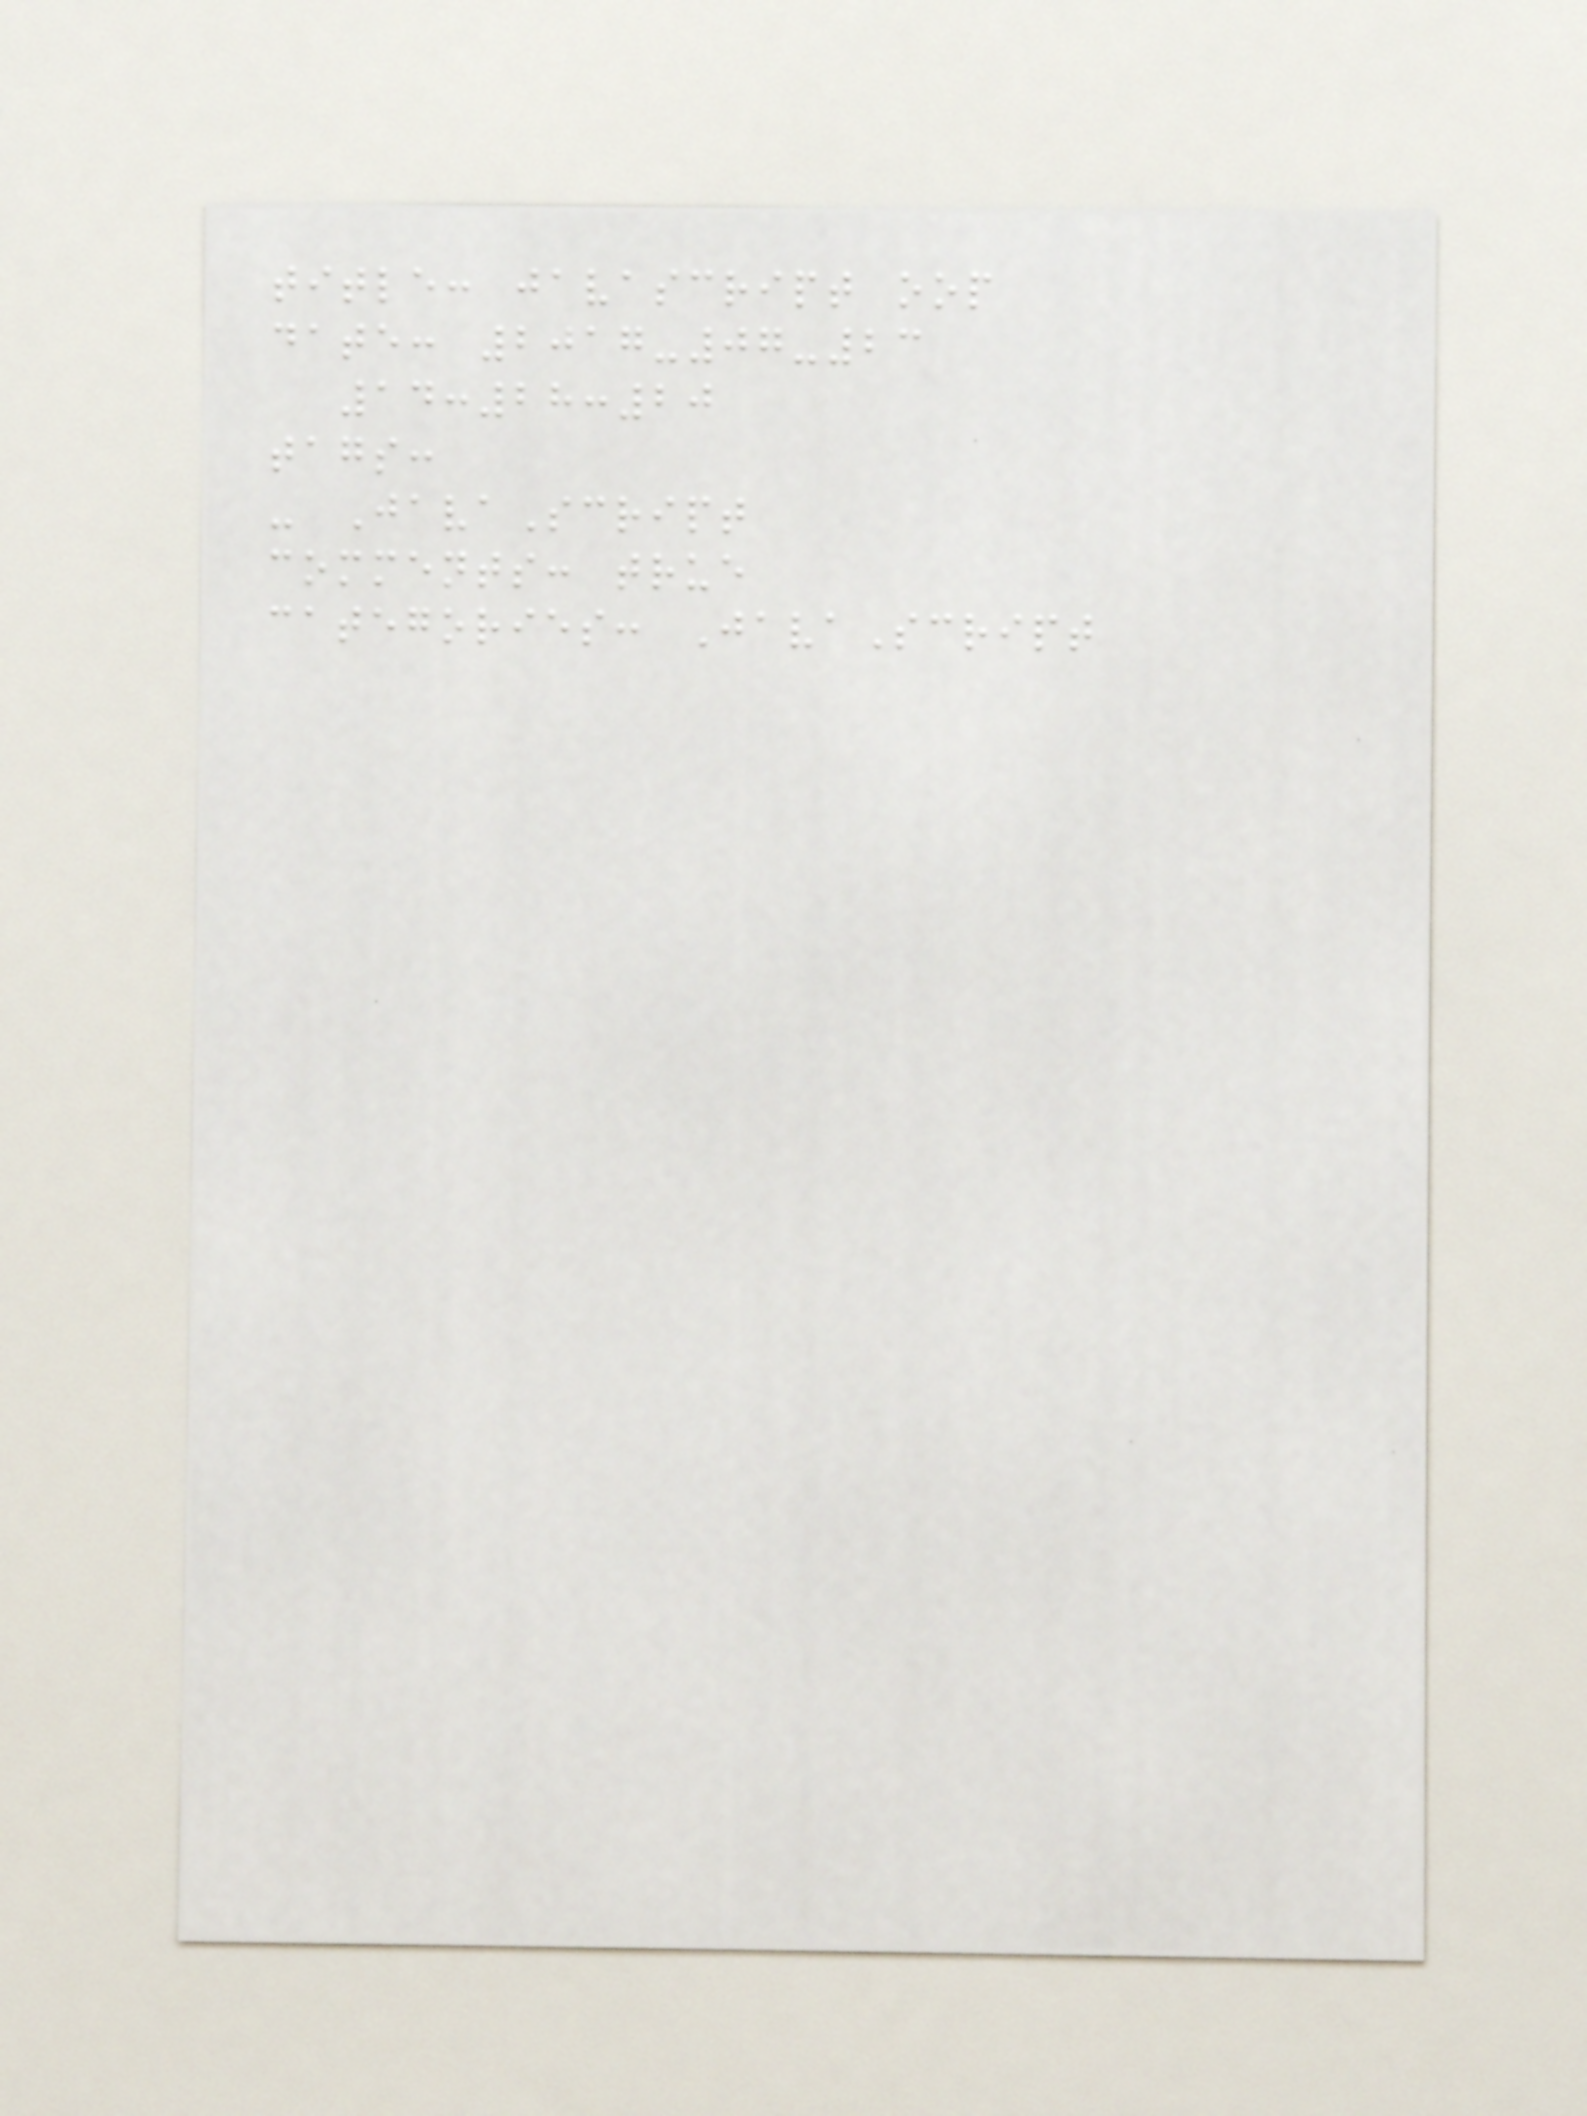title: javascript oop
date: 2017-07-23
14:28:20
tags:
- JavaScript
comments: true
categories: JavaScript
